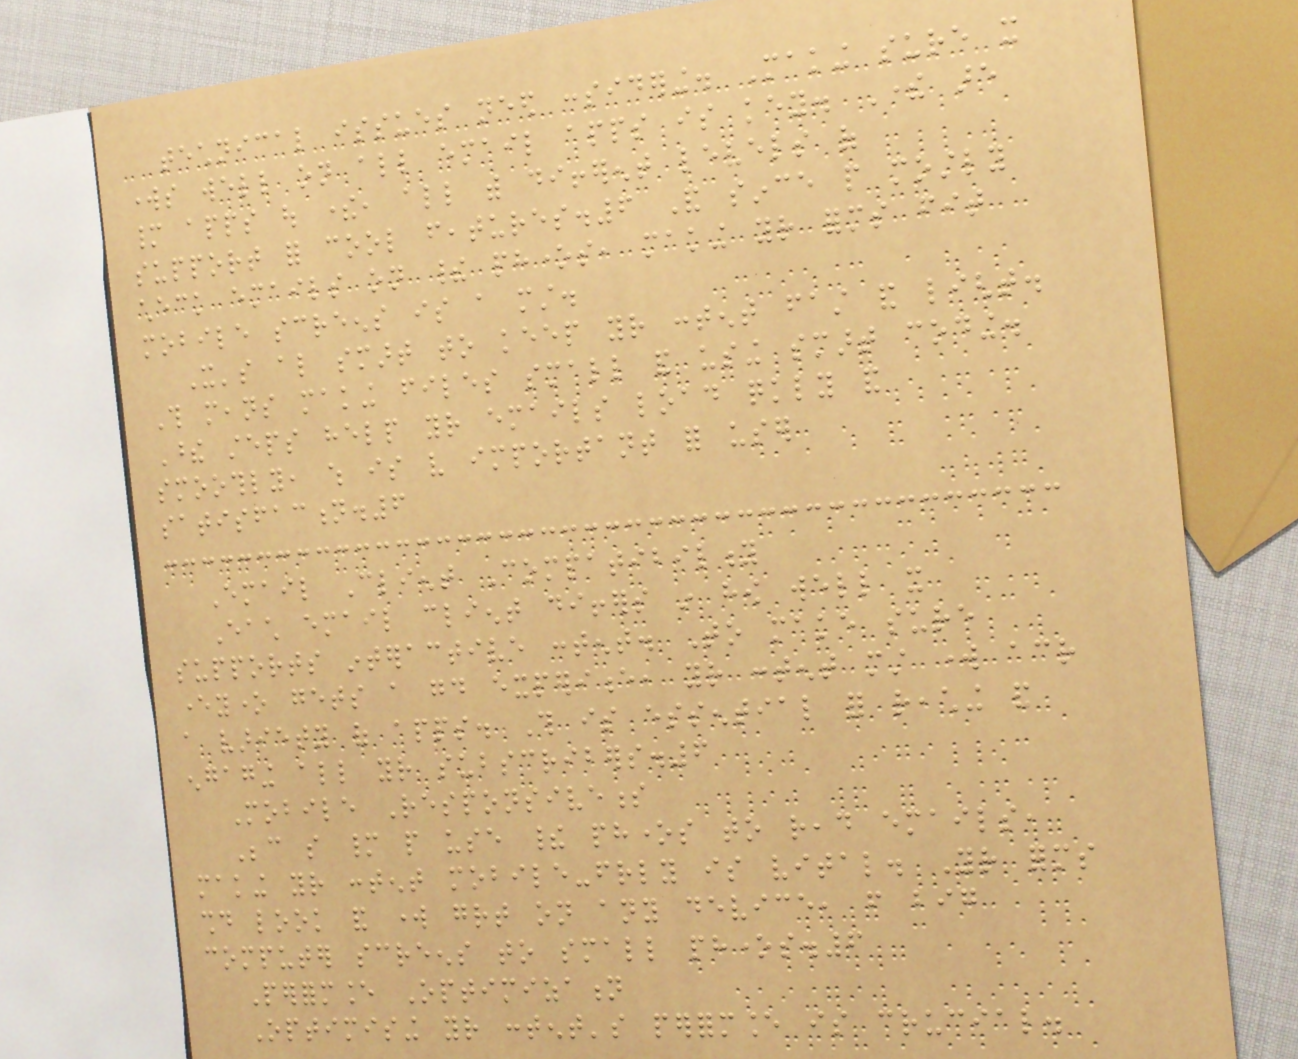technical issues need considering. Making sure it
works well on all email apps is key. There are
many apps out there, all with different levels of
support for cool features.6 And since people mostly
check emails on their phones, making your forms fit
mobile screens is a must.
It's also smart to keep your content fast and light.
This means making files small and using smart coding.
These steps help your emails load quickly and
smoothly, which is very important for user
satisfaction.6
Email Client Compatibility
Each email client differs in how well it
supports interactive content. To make sure
everyone gets a good experience, your content must work across
a variety of apps. This is essential for reaching and
engaging all your subscribers.6
Mobile Responsiveness
Because so many people use their phones to read emails,
making your content mobile-friendly is vital. Your forms
should look and work great on any device, from big
computer screens to small phones.6
Performance Optimization
Optimising your content's performance is crucial.
